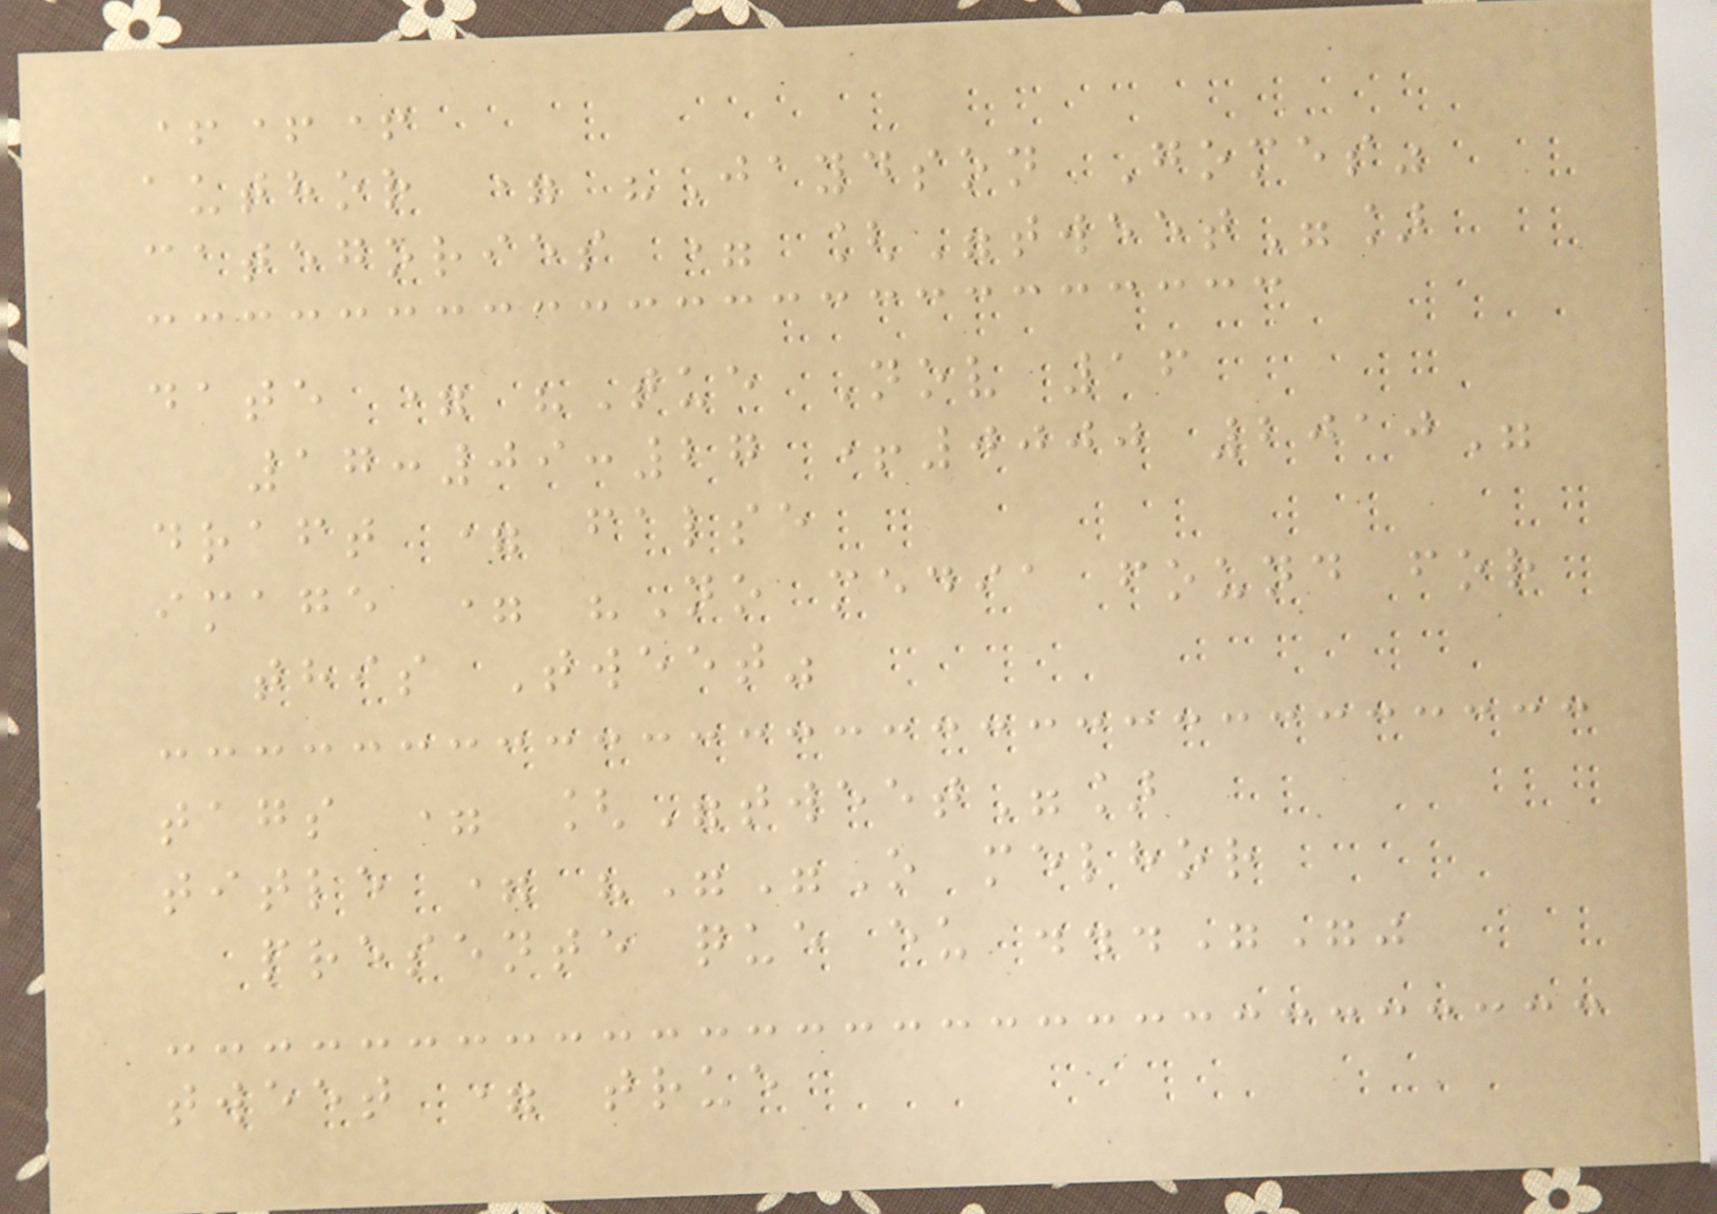+++
author = "Jaydson Gomes"
categories = ["tweet"]
date = "Tue Nov 16
17:09:27 +0000 2010"
draft = false
image = "No media found for
this Tweet"
tags = ["tweet"]
title = """O melhor
presente que eu ..."""
tweet = true
